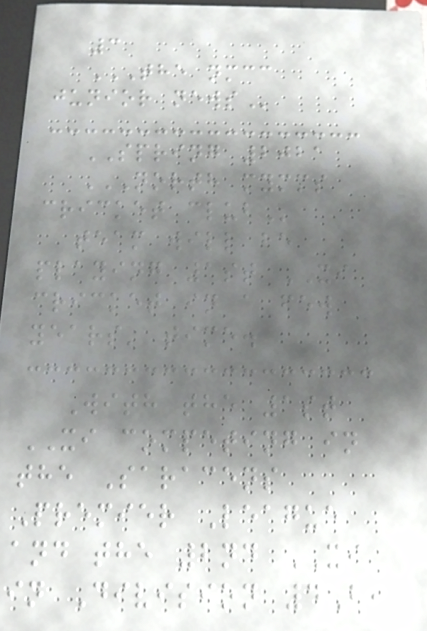3
THE NMCC
JUNIOR NEWS
SPRING 2021
NORTH MYMMS
CRICKET CLUB
team will be
playing 1st XI
cricket in a few
years' time.
With the 1st
XI competing in
the Saracens
Premier League
and the 2nd XI
in Division 4B,
